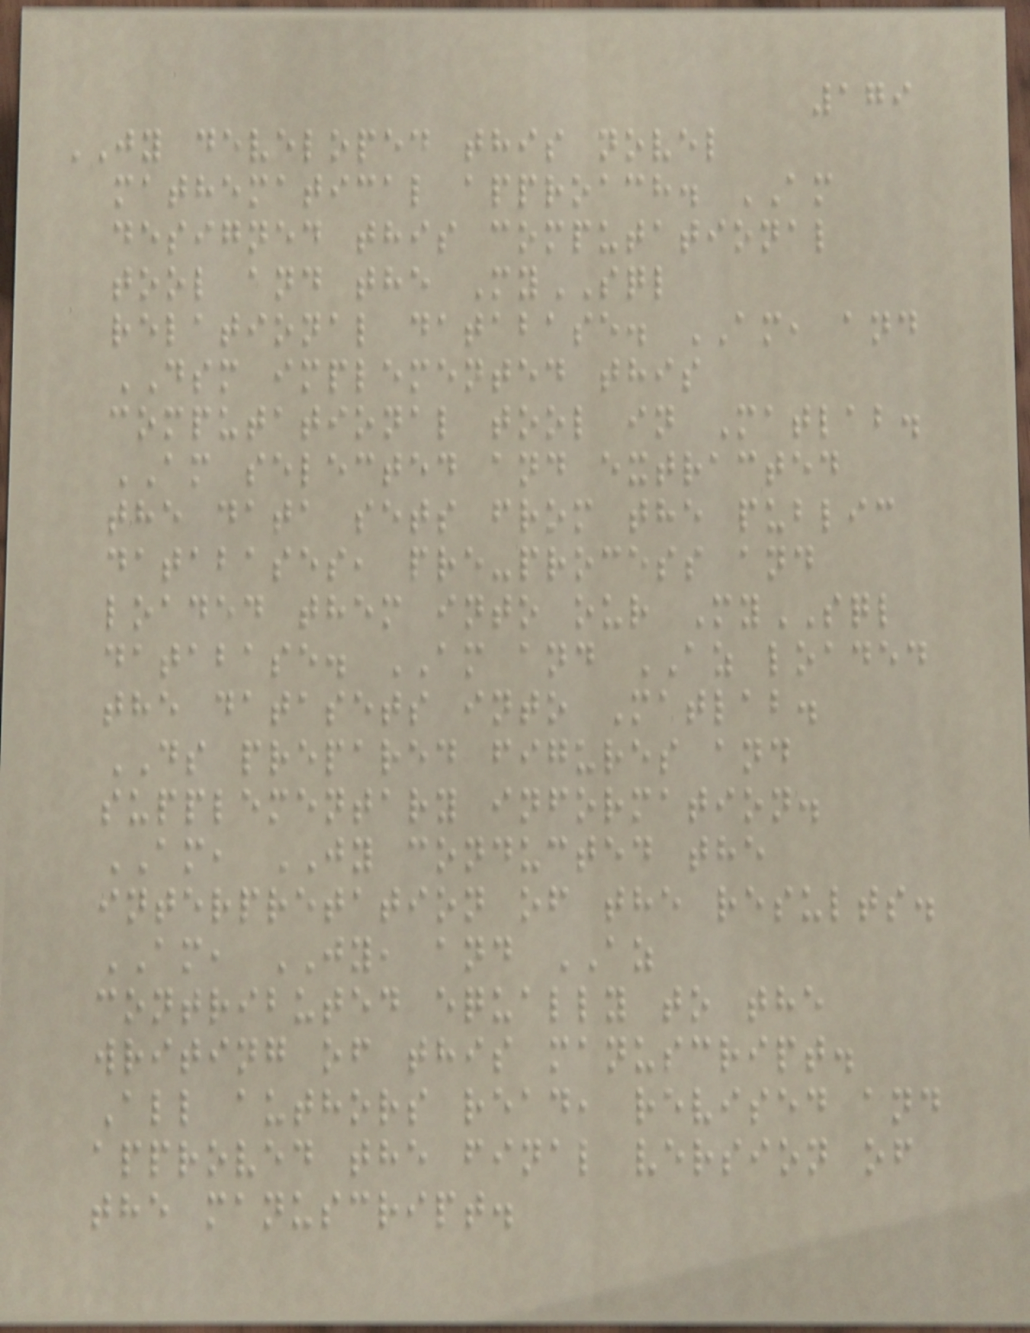179
JY developed this novel
mathematical approach. AM
designed this computational
tool and the MySQL
relational database. AM, and
DSM implemented this
computational tool in Matlab.
AM selected and extracted
the data sets from the public
databases, pre-process and
loaded them into our MySQL
database. AM and AZ loaded
the datasets into Matlab.
DS prepared figures and
supplementary information.
AM, JY conducted the
interpretation of the results.
AM, JY, and AZ
contributed equally to the
writing of this manuscript.
All authors read, revised and
approved the final version of
the manuscript.
